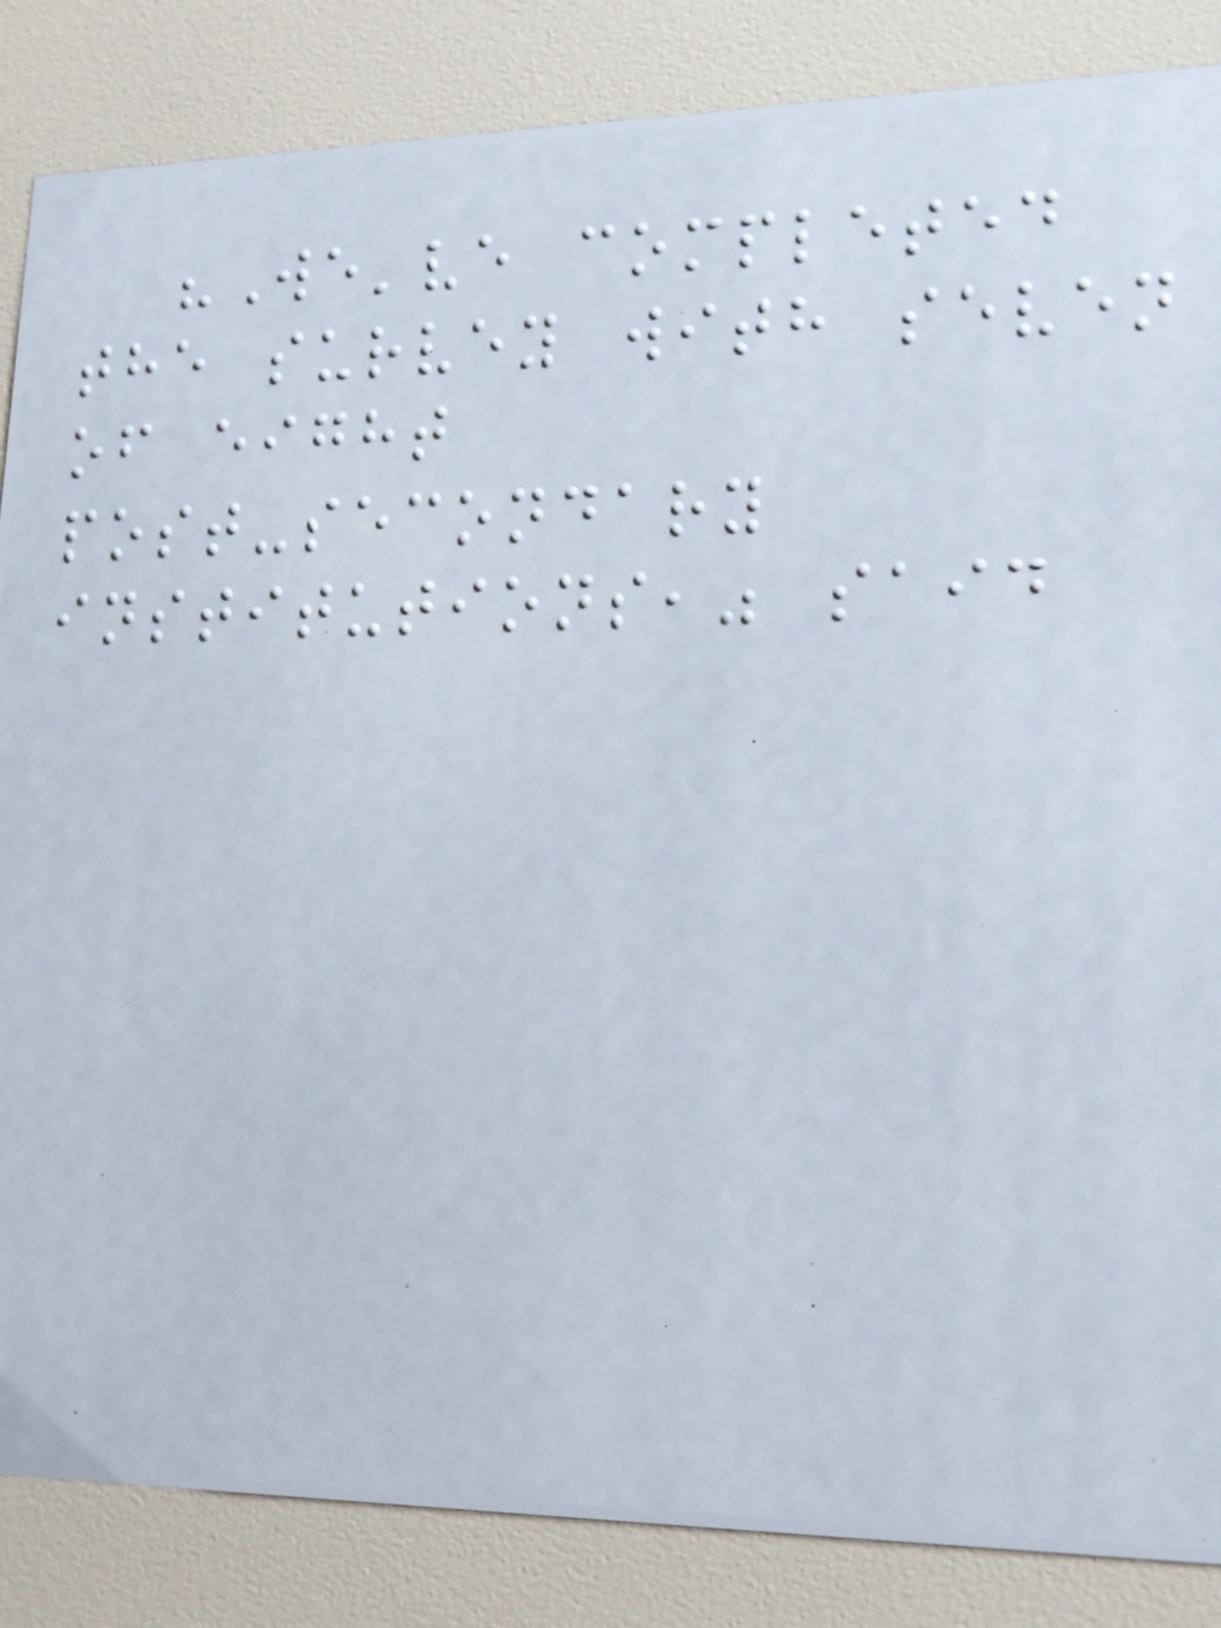"We've completed
the survey with seven
of eight
post-secondary
institutions," said
